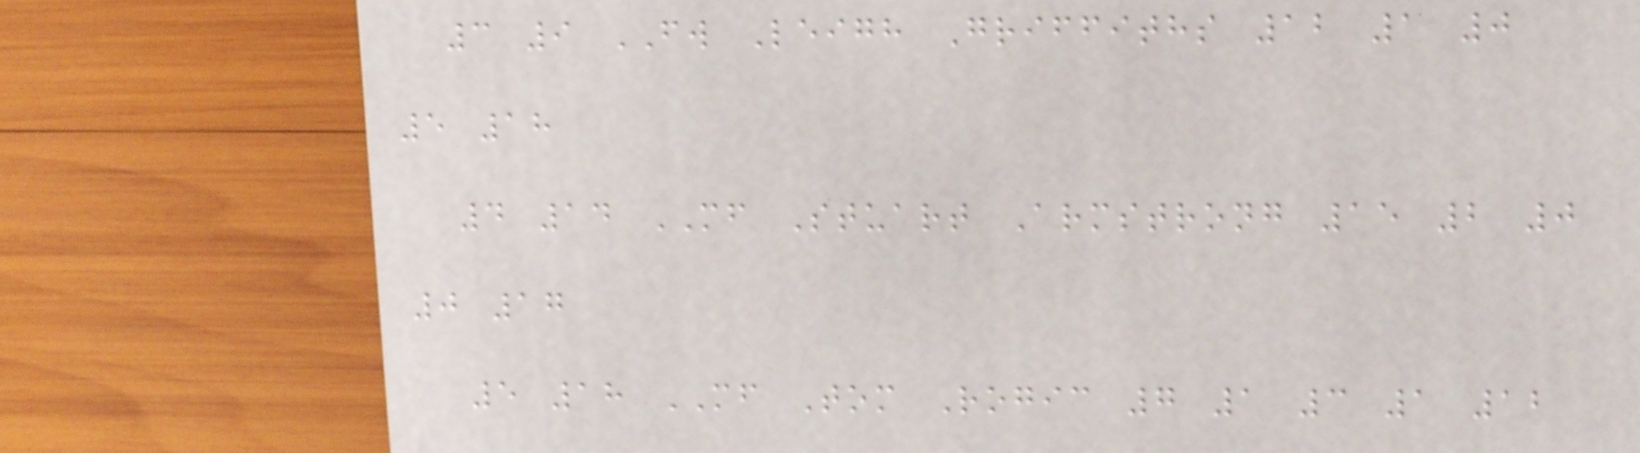3 9 FW Leigh Griffiths 12 1 0
5 18
4 14 MF Stuart Armstrong 15 2 0
0 17
5 18 MF Tom Rogic 7 1 3 1 12
